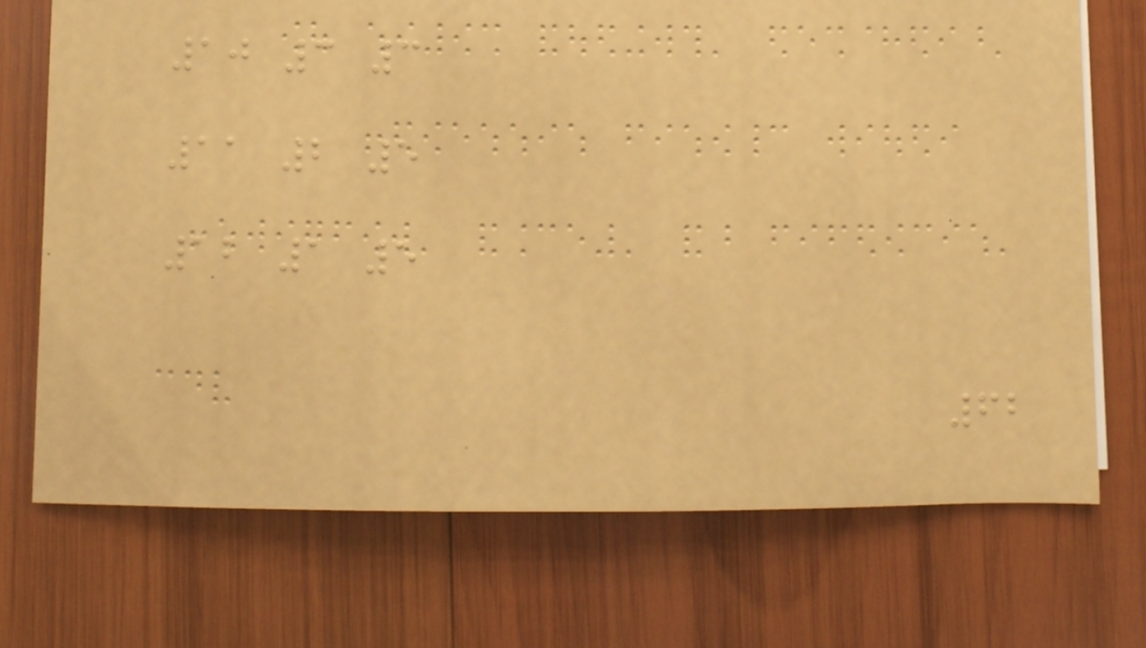10 3 3
11 2 5
12 1 5
62
